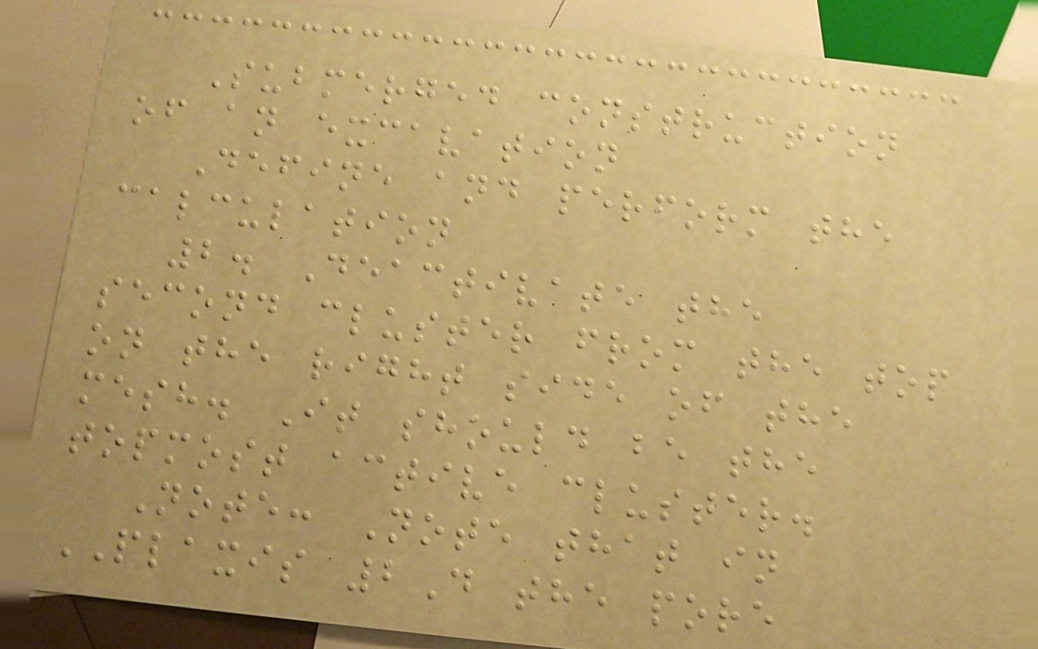Submerged construction
of an excavation
Define and perform the
calculation
2. Deactivate the
second cluster from the top
on the right side of the
mesh. It should be the
topmost active cluster.
Note: Note that in
PLAXIS 2D the pore
